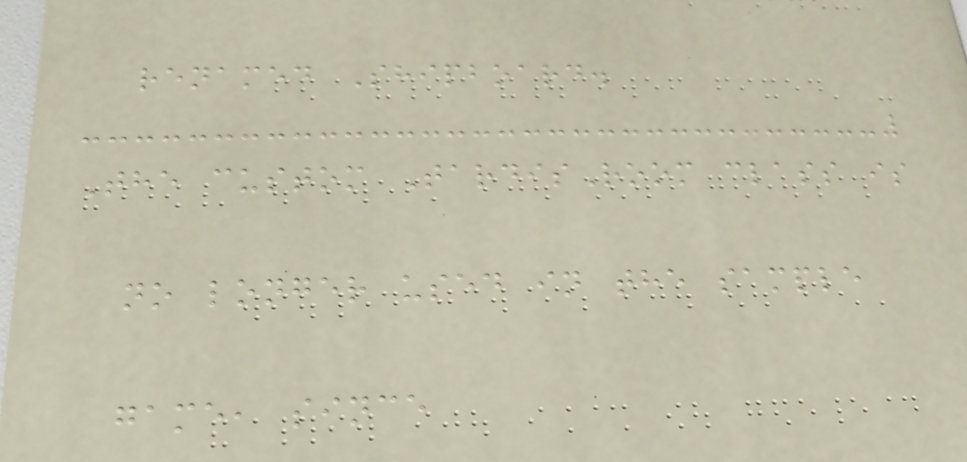renamed Shipboard.
The custom TardisRoom class is
no longer used in the sample
game, since
